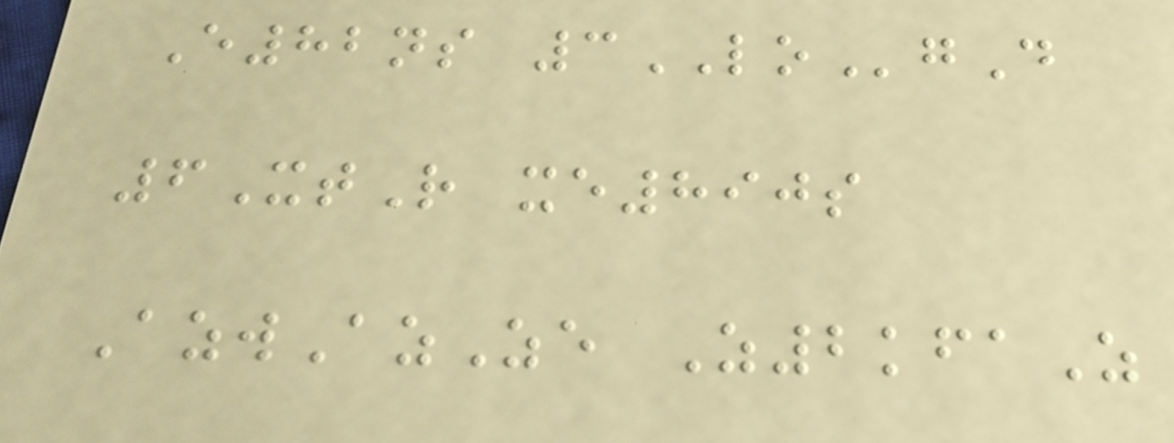E82ns 3LOgD
6XtR xe890s
AzwAzZe Z2kfaZ
